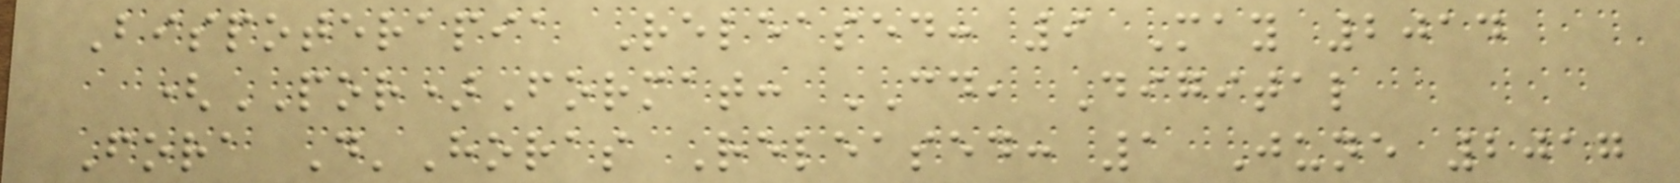Bispoterapia Released: 9 May 2014
(POR)Format: CD, Digital
Fora D'Horas Released: 1 June 2017
